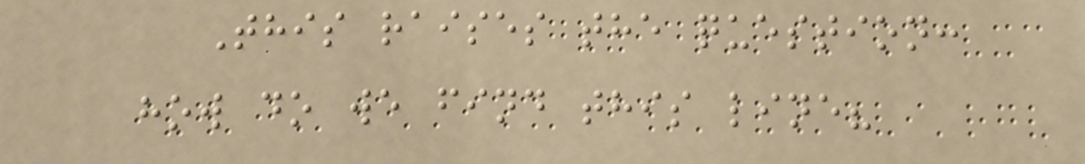This raises the question:
how do we find this line?
